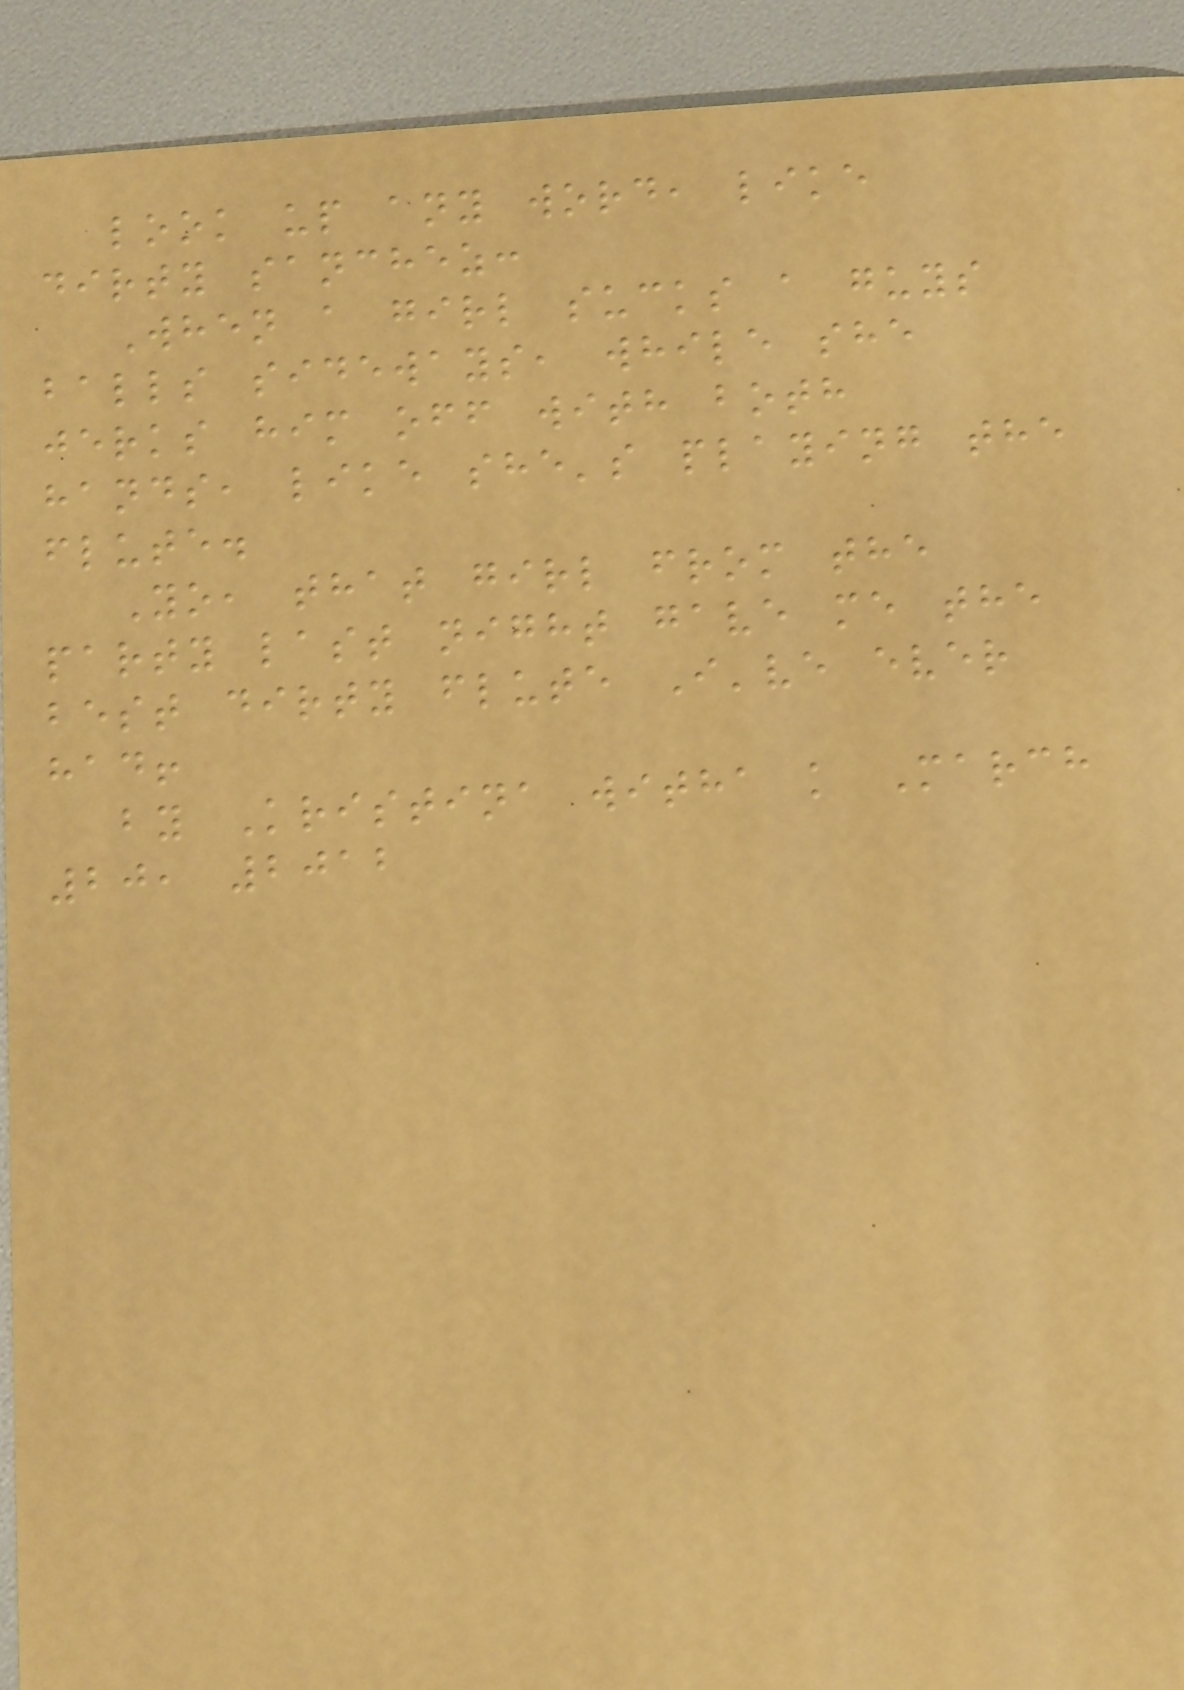look up any word, like
dirty sanchez:
When a girl sucks a guys
balls sideways, while she
jerks him off with both
hands, like she's playing the
flute.
Yo, that girl from the
party last night gave me the
best dirty flute I've ever
had!
by Kristina witha k March
20, 2012
